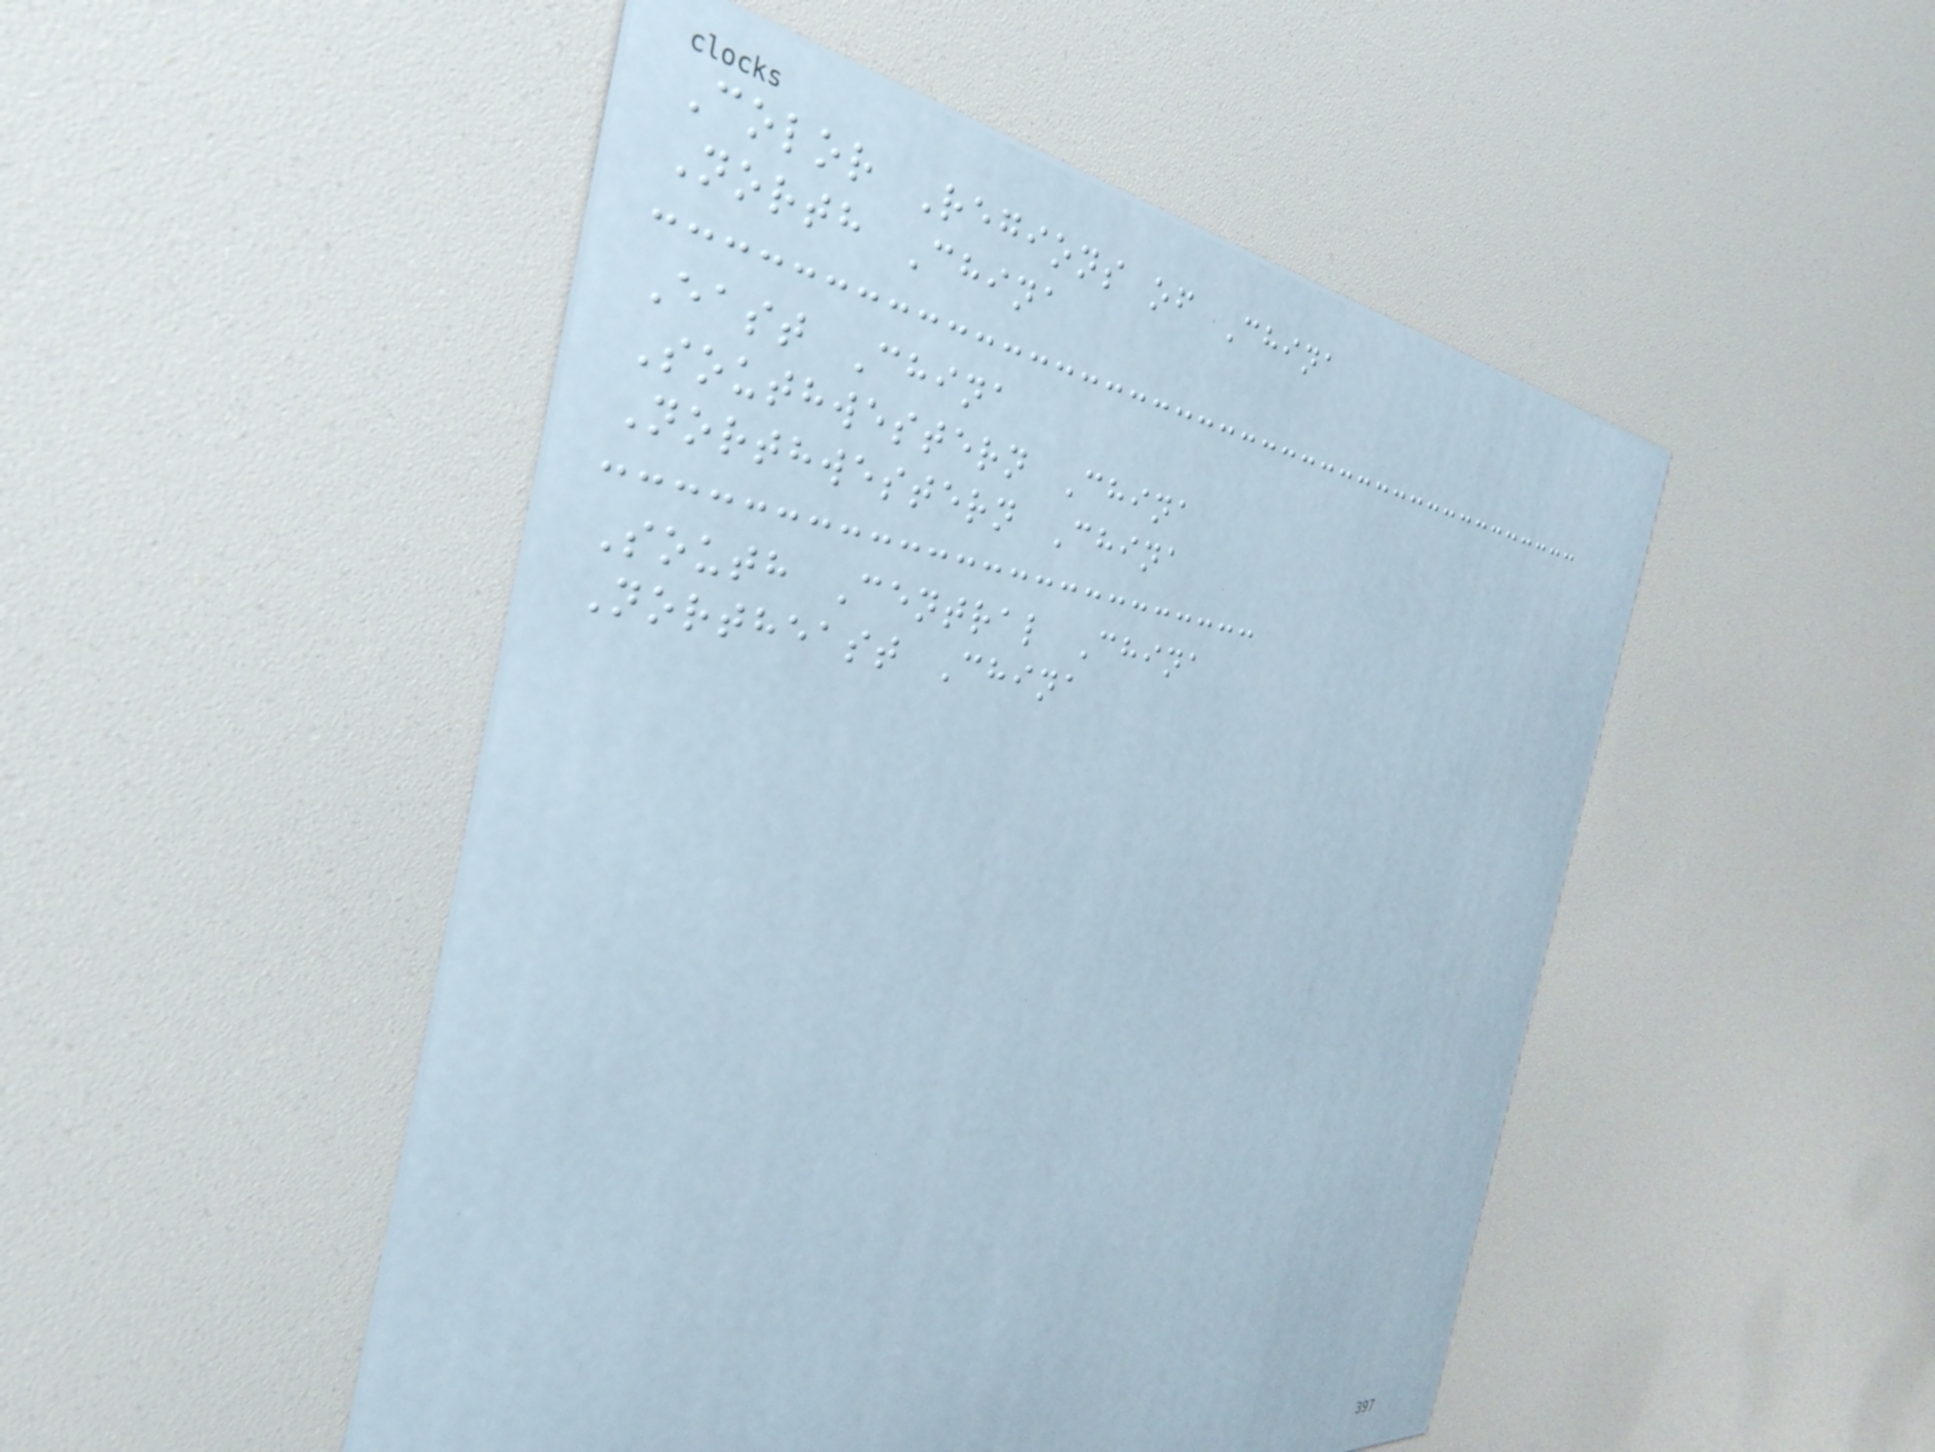Color Regions of China
North China
East China
Southwestern China
Northwestern China
South Central China
Northeast China
